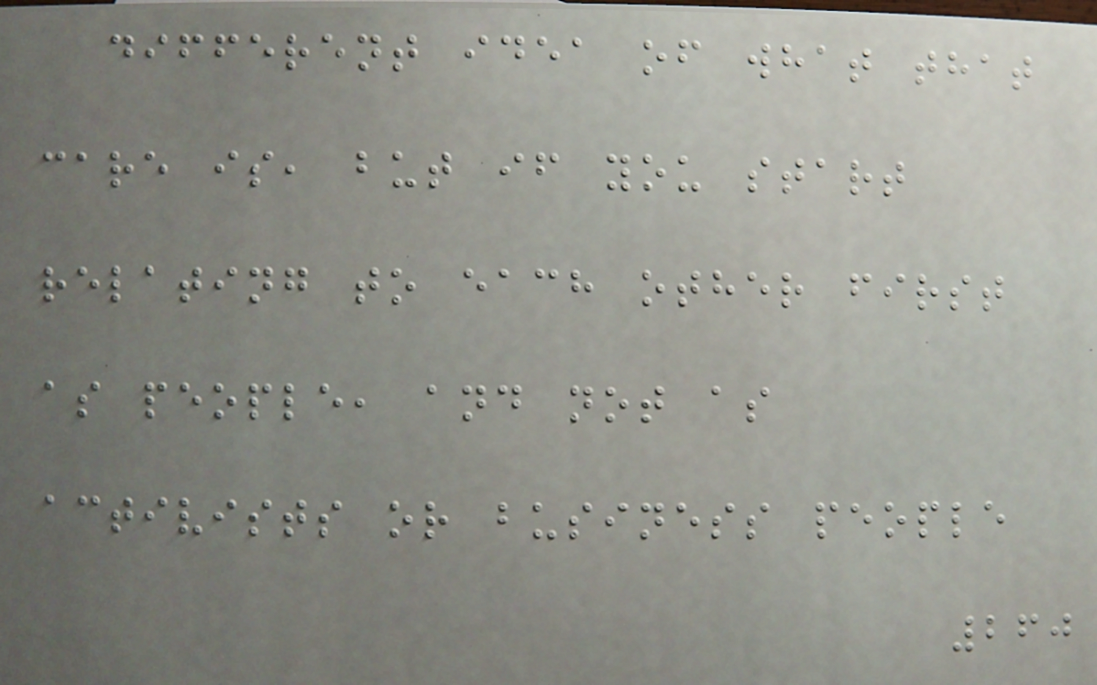different idea of what that
care is, but if you start
relating to each other first
as people, and not as
activists or business people
260
